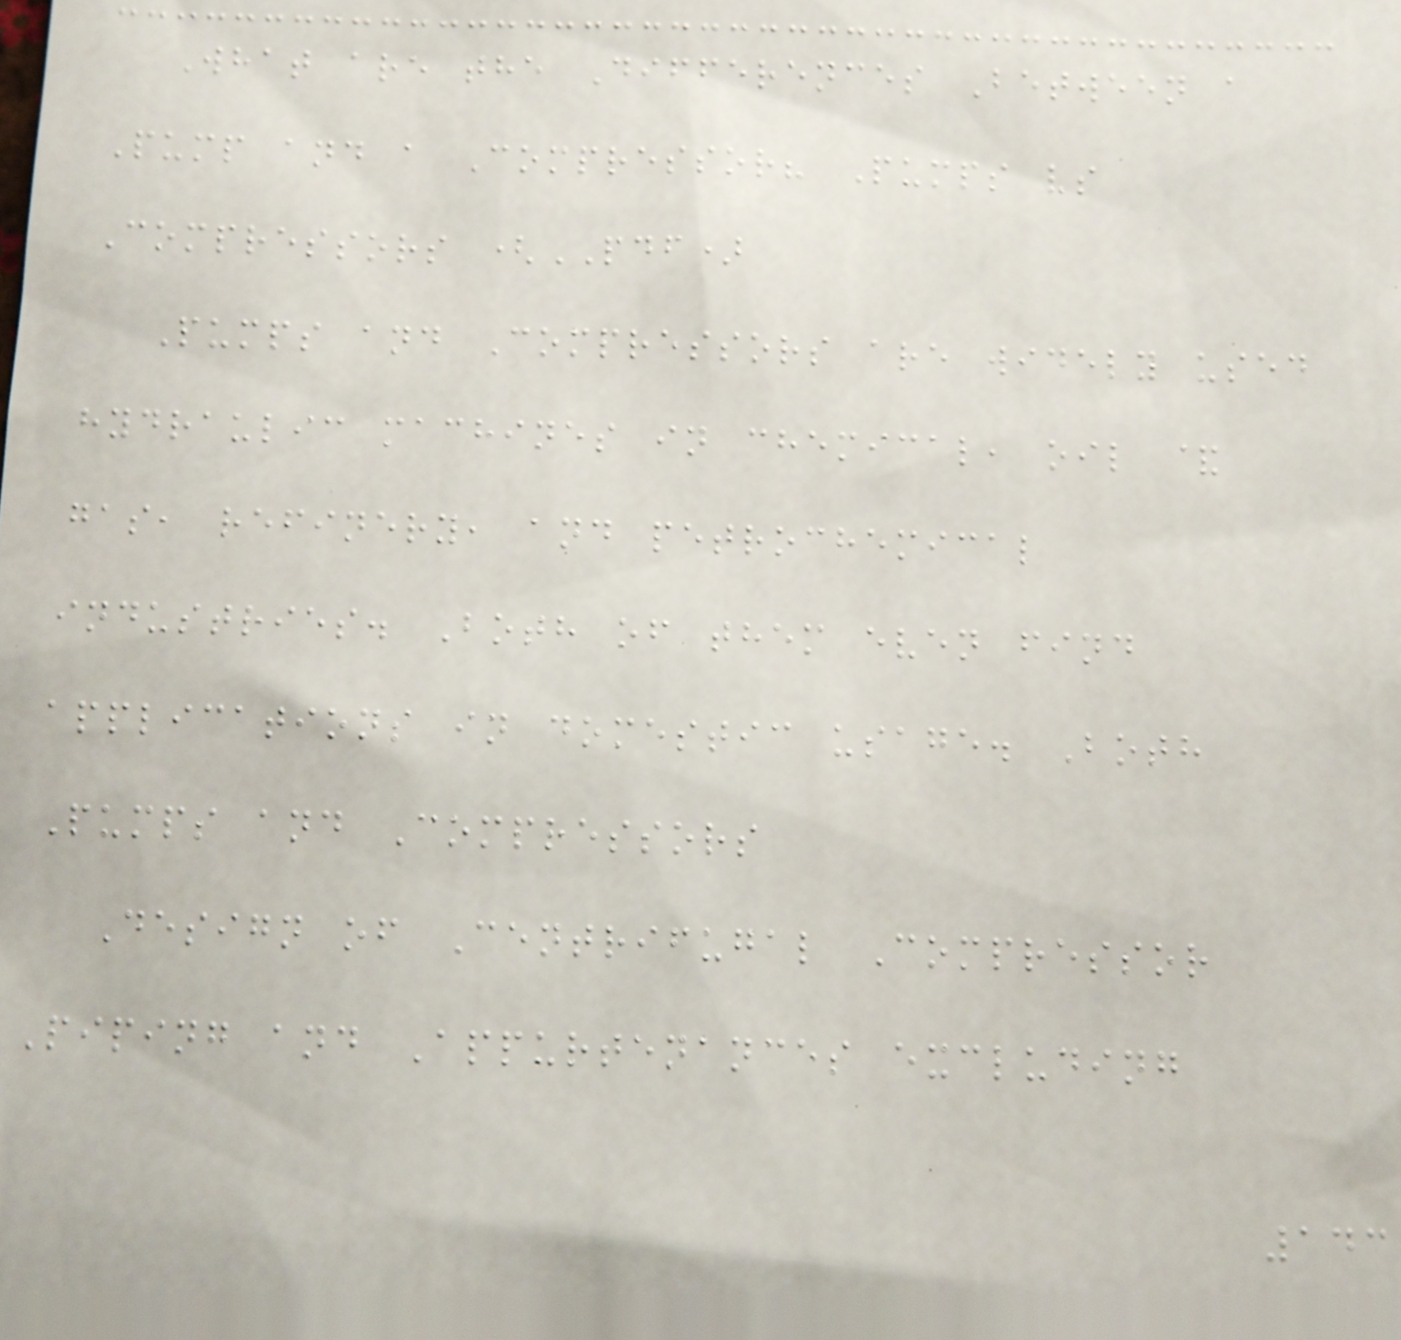What are the Differences Between a
Pump and a Compressor? Pumps vs
Compressors (PDF)
Pumps and Compressors are widely used
hydraulic machines in chemical, oil &
gas, refinery, and petrochemical
industries. Both of them even find
applications in domestic usage. Both
Pumps and Compressors
Design of Centrifugal Compressor
Piping and Appurtenances excluding
143
